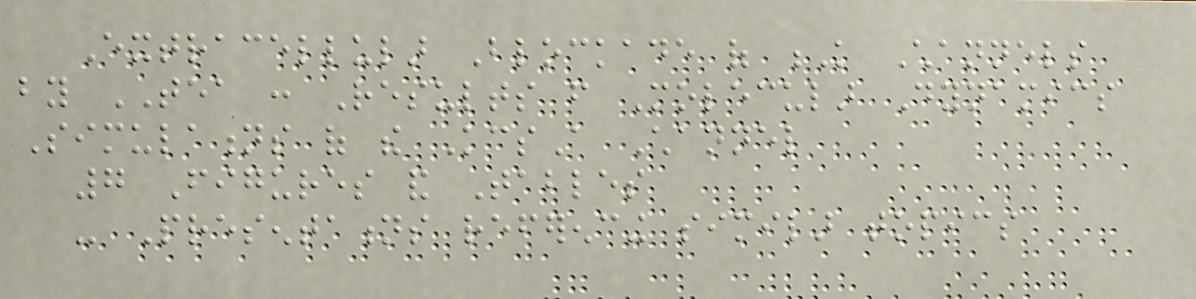Extracellular Blockade of K Channels
by TEA : Results from Molecular Dynamics
Simulations of the KcsA Channel
7 Figures and Tables
- Presentations referencing similar topics
